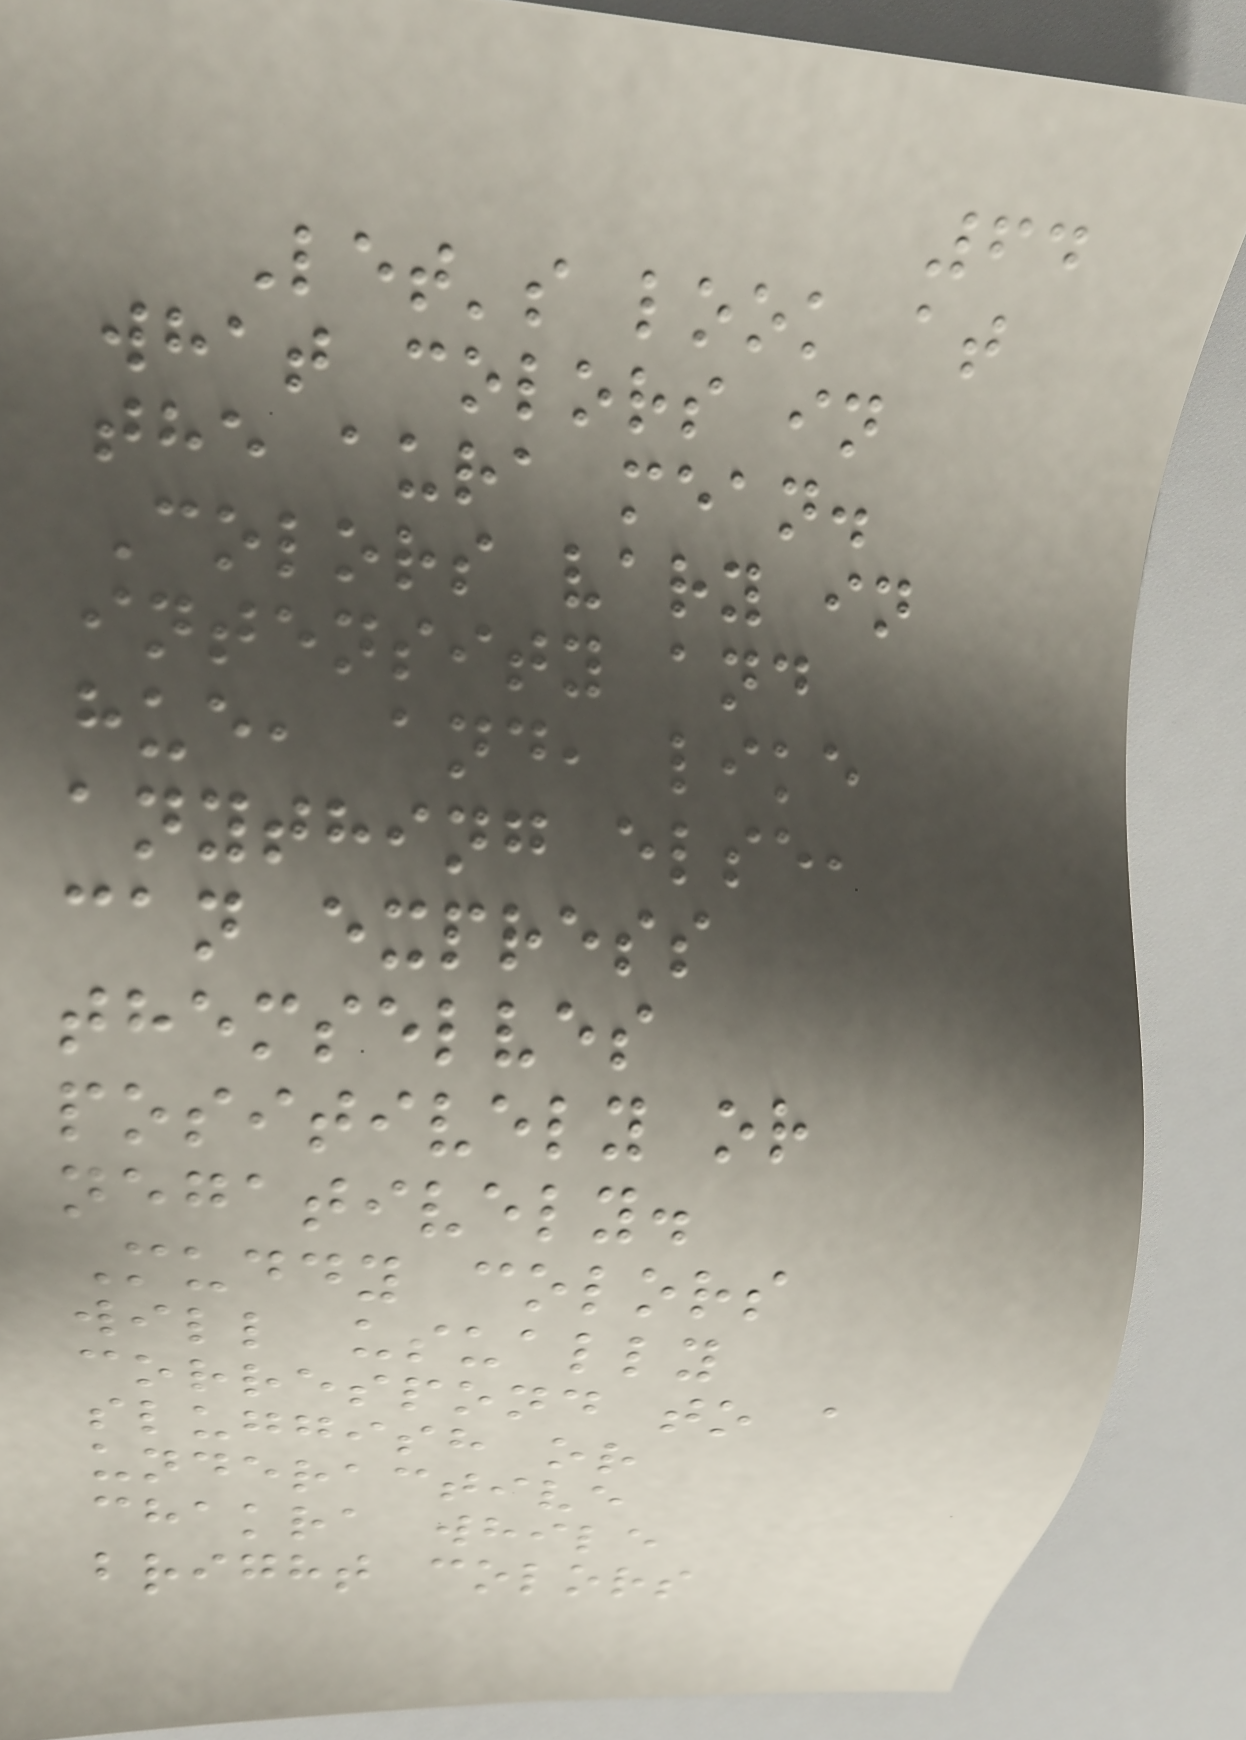64
Let's look at
what colors in
the aura mean.
Colors vary in
intensity and
hue, and, like
anything else,
can express
themselves
positively or
negatively.
Muddy colors
will usually
correspond to a
sluggish or
underactive
chakra while
bright colors
